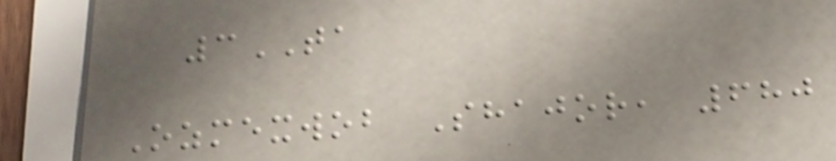3TA
Ozmexwob Shajor, 680
